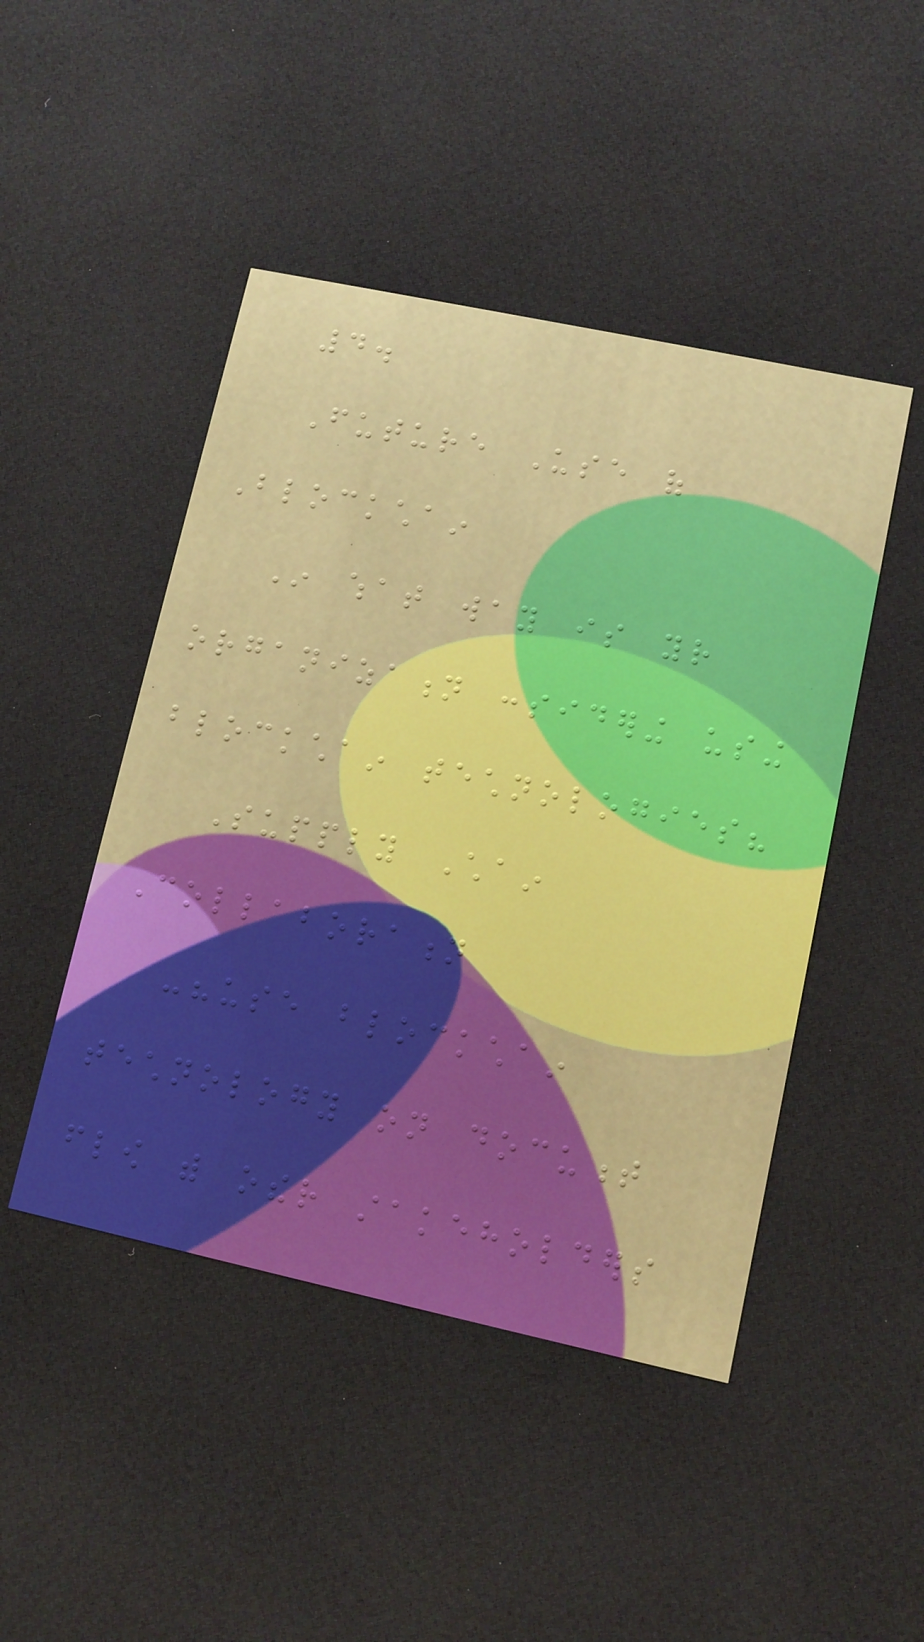4.
Future Use of
Blockchain
In what way is your
organization considering using
blockchain technologies?
Supply Chain
Collaboration
-"use blockchain
technology on document
flow with other stakeholders
